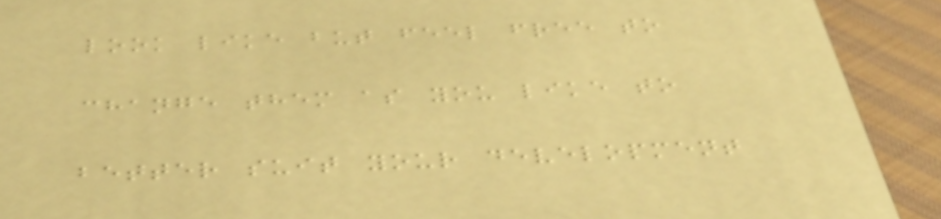look like but feel free to
change them as you like to
better suit your development
